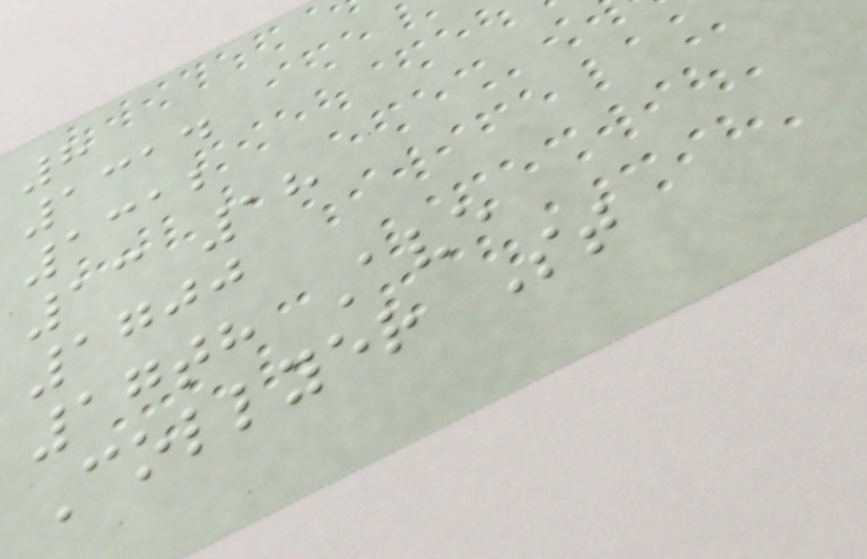8
1314
1312
13 18
1700
17th Ave
Collyer St
